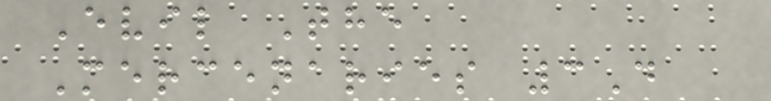Evil The
Mercenaries 3D
